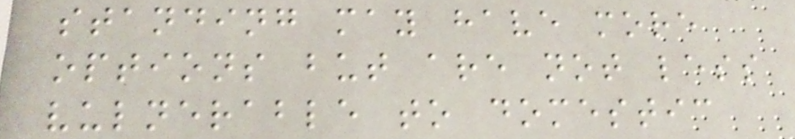standing may have more
options but are not less
vulnerable to domestic
